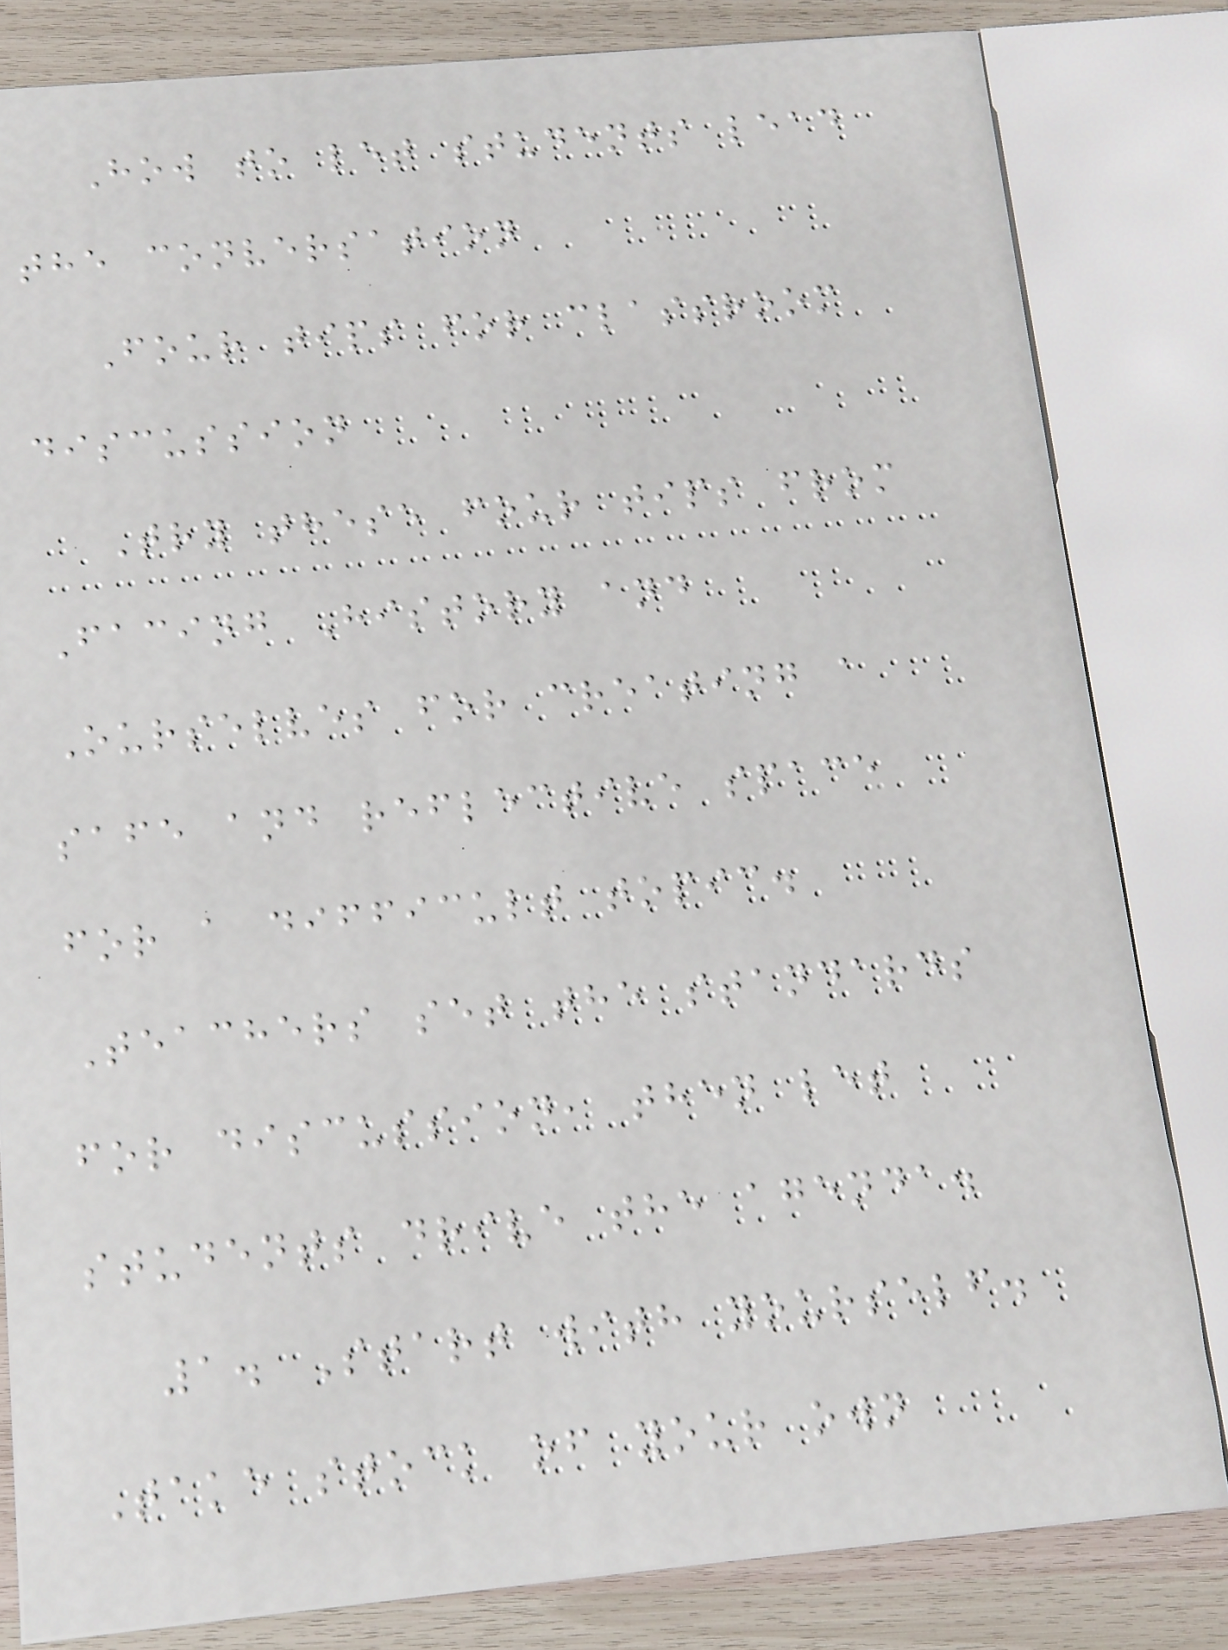How to let students lead
the conversation
Four tips for classroom
discussion
Try these four tips from
Facing History and
Ourselves for creating a
safe and reflective space
for a difficult topic.
Teachers set the standards
for discussion, then let
students drive the agenda.
1. Start with yourself.
Take stock of your own
